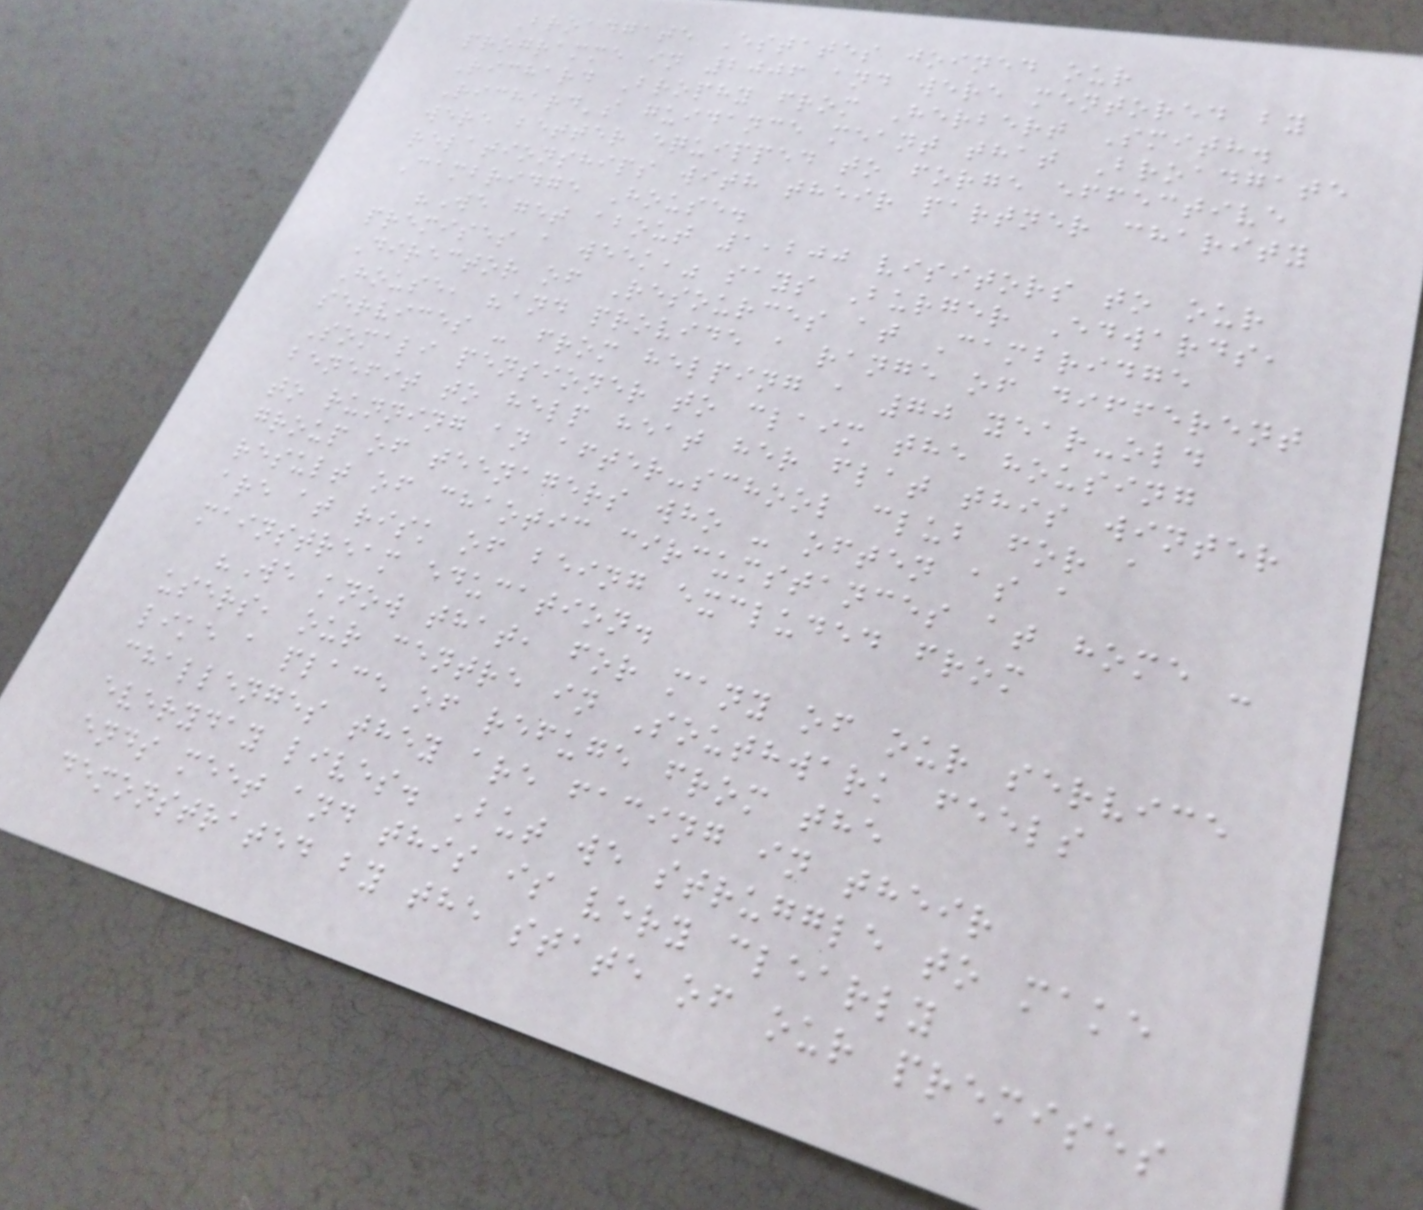Broadgate Estates joined our
programme in 2006 and were mentored by
Richard Brophy from Herbert Smith.
Richard's guidance meant that Broadgate
were better equipped to forge effective
relationships with their partner charity
Cambridge House.
"We get about 1,200 visitors to our
premises a week," says Burger Edwards,
Director of Resources at Cambridge
House, "and provide a range of different
services - from helping a 70 year-old
Somali pensioner to claim the housing
benefit to help heat her flat this winter
to running an after-school club for a
group of teenagers who - often as a
result of chaotic circumstances at home -
are at risk of being excluded from
mainstream education.
"We know that, for many of our service
users, our centre in Southwark feels
like a place of refuge from the
challenges they are facing in their
everyday lives. But we struggle to make
ends meet and this is very clearly
demonstrated by the state of our premises
